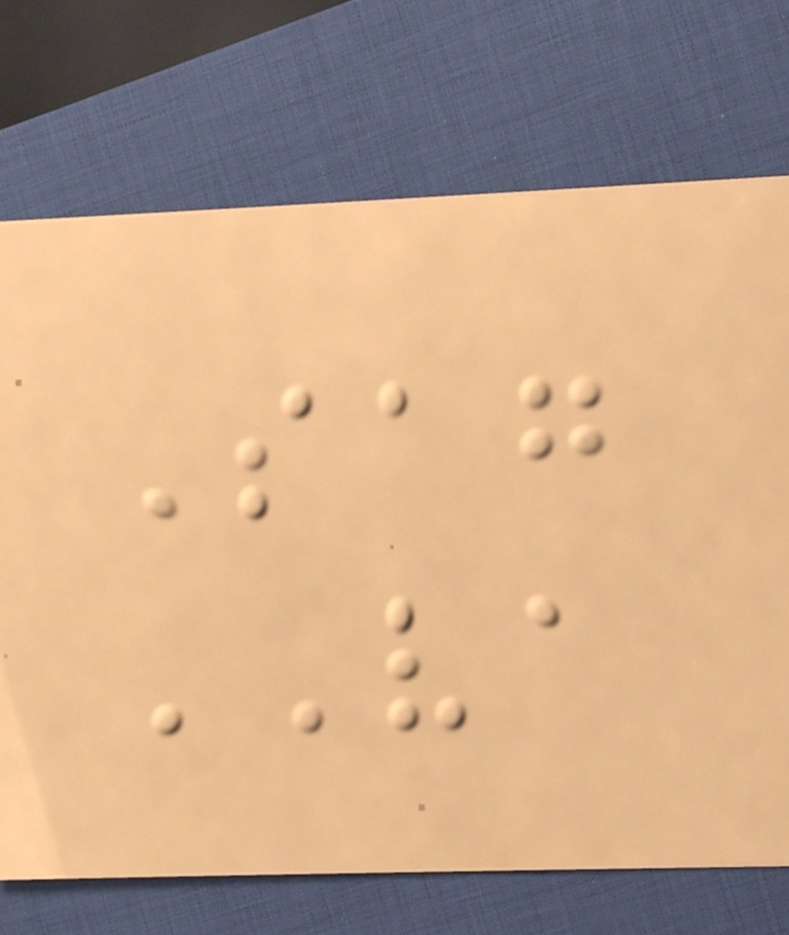Sag
VA
